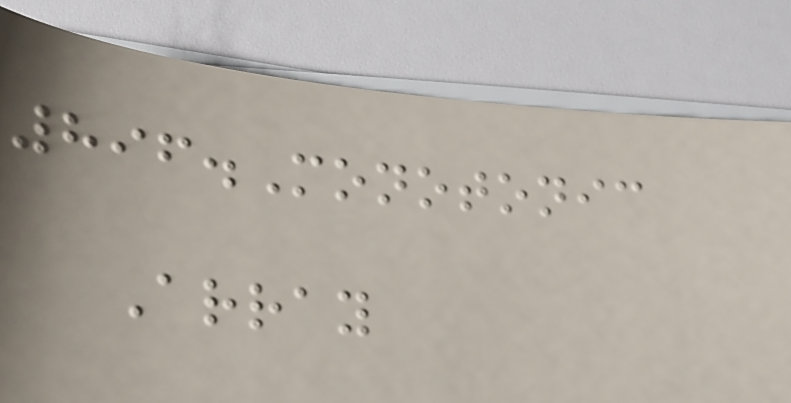896.Monotonic
Array
